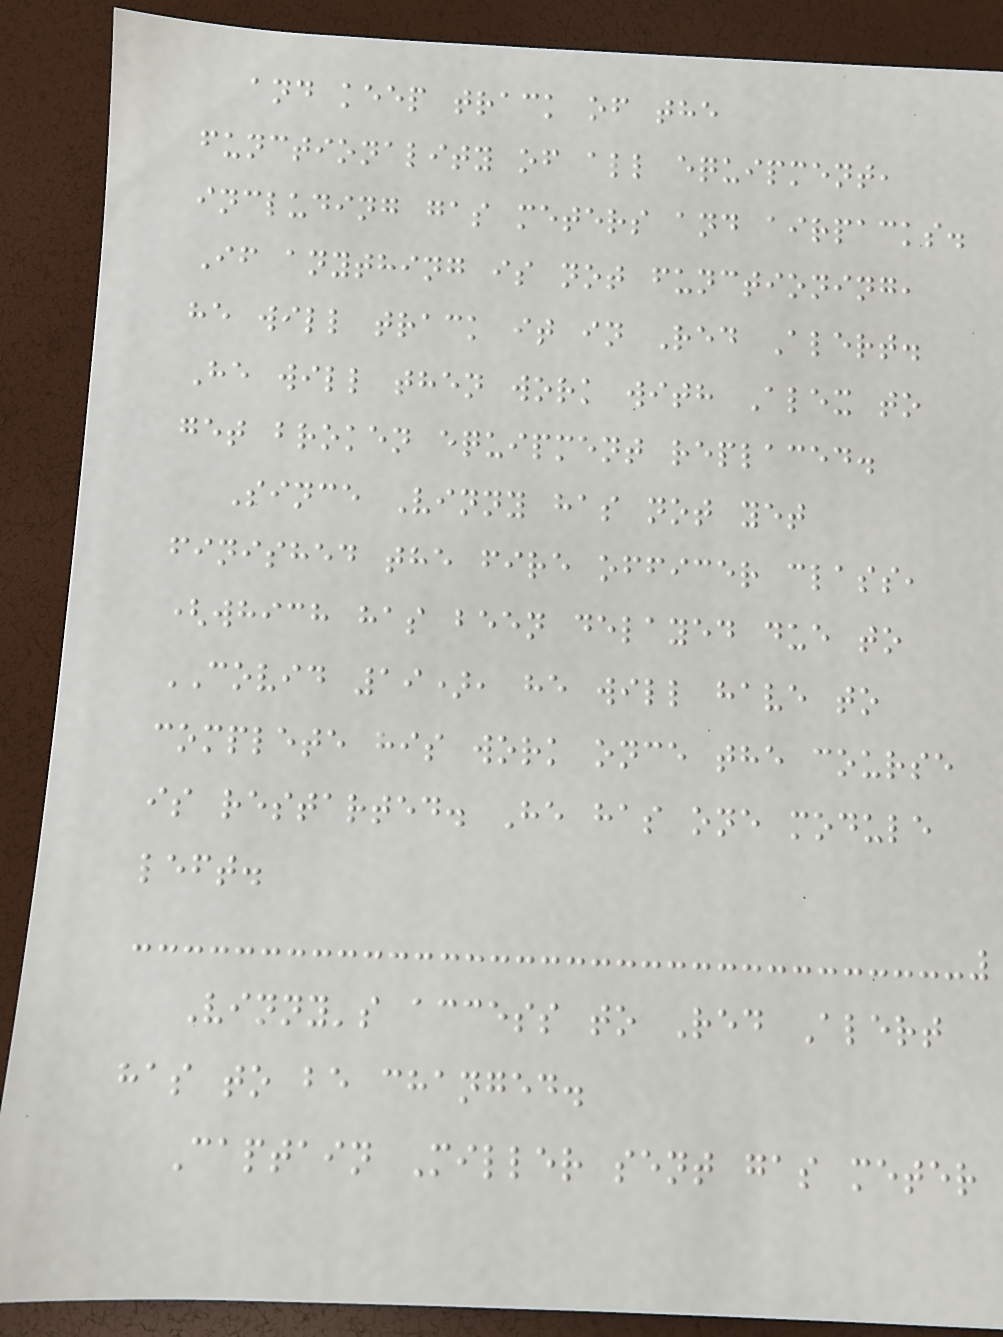and keep track of the
functionality of all equipment,
including gas meters and airpacks.
If anything is not functioning,
he will track it in Red Alert.
He will then work with Alex to
get broken equipment replaced.
Since Vinny has not yet
finished the fire officer class,
(which has been delayed due to
COVID 19), he will have to
complete his work once the course
is restarted. He has one module
left.
Vinny's access to Red Alert
has to be changed.
Captain Miller sent gas meter
